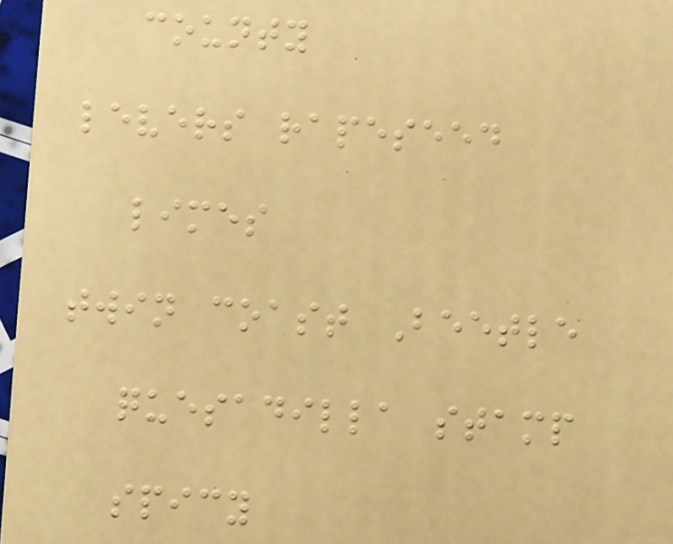county
levers rapeseed
limes
twin coast Beetle
quesadilla stamp
spicy
